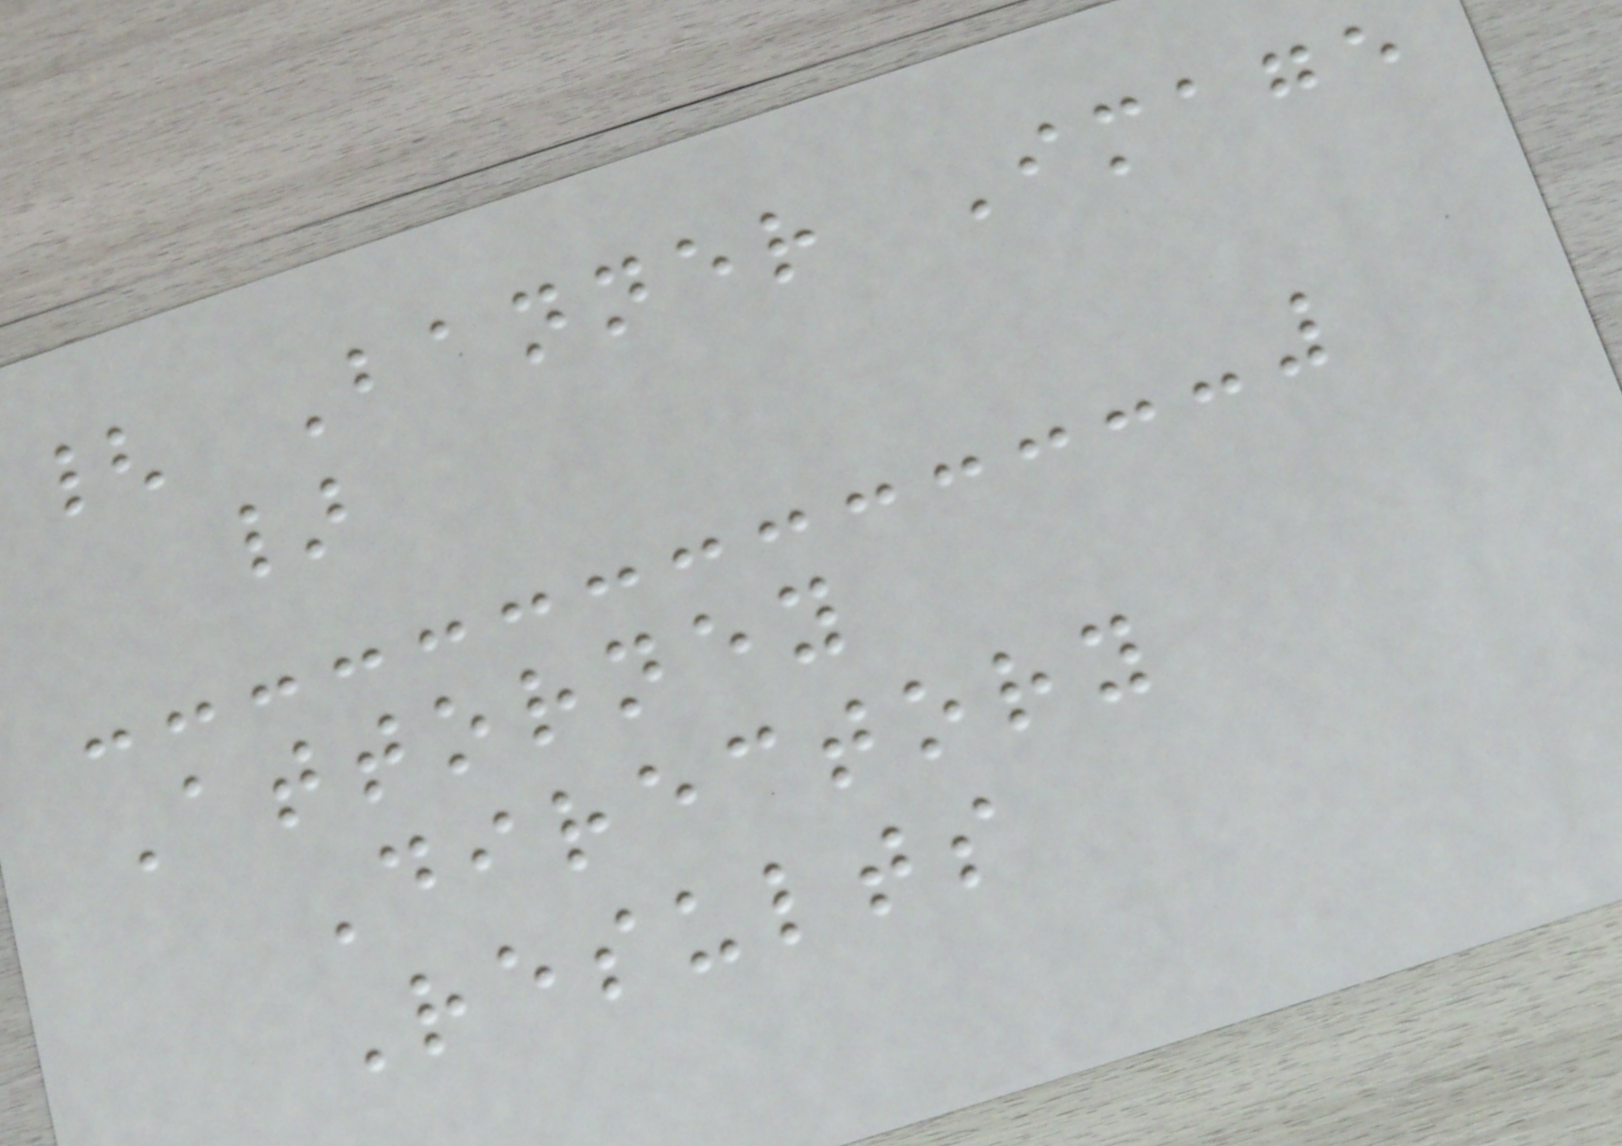{ Banner Image
}
Attorney
Directory
Results
